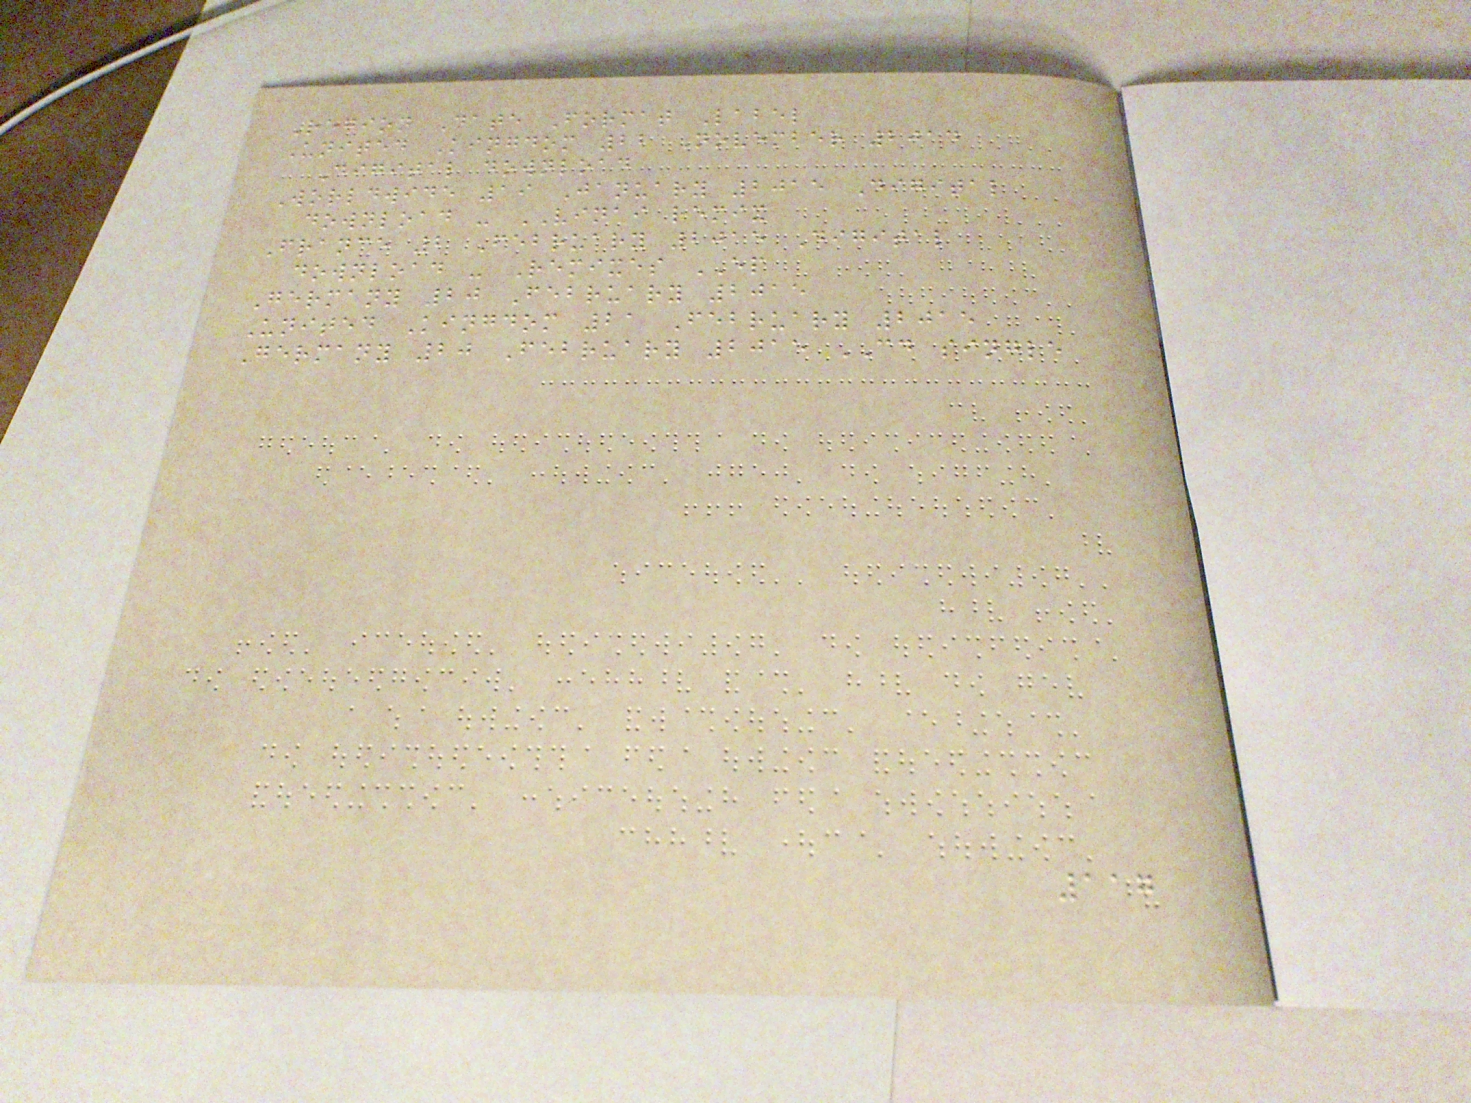Region Date Format Label
United Kingdom 22 November 2014
Digital download
Worldwide 19 January 2015 Digital
download - VINAI remix
France 2 February 2015 Digital
download - Remixes EP
Germany 20 February 2015
United Kingdom 21 February 2015
Germany 20 February 2015 CD single
117
